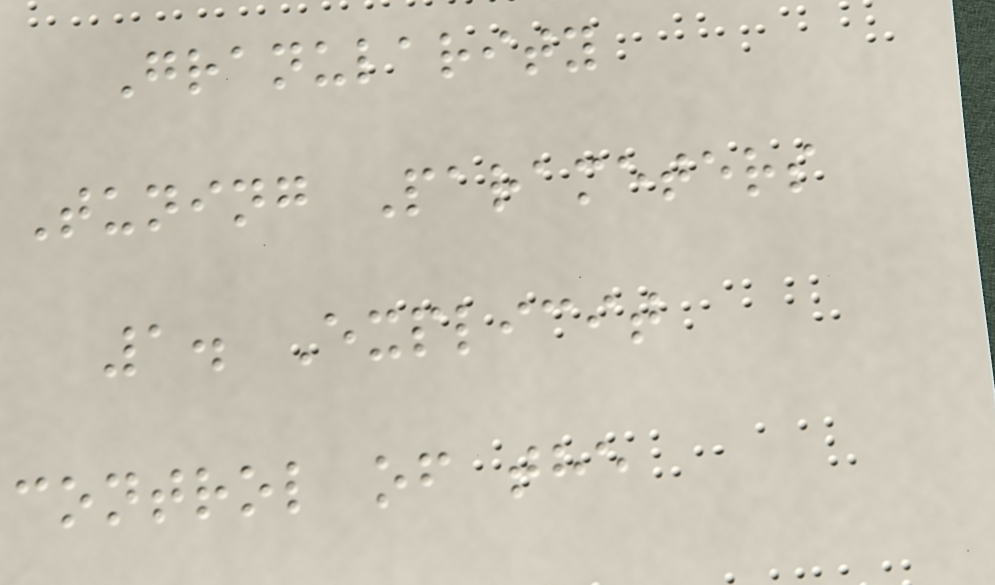Granularity
Tuning Parameters
1. Explicit
control of the
